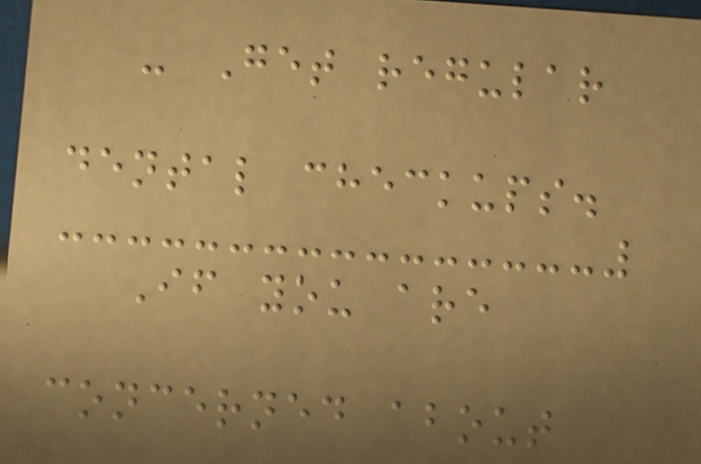- Get regular
dental checkups.
If you are
concerned about
